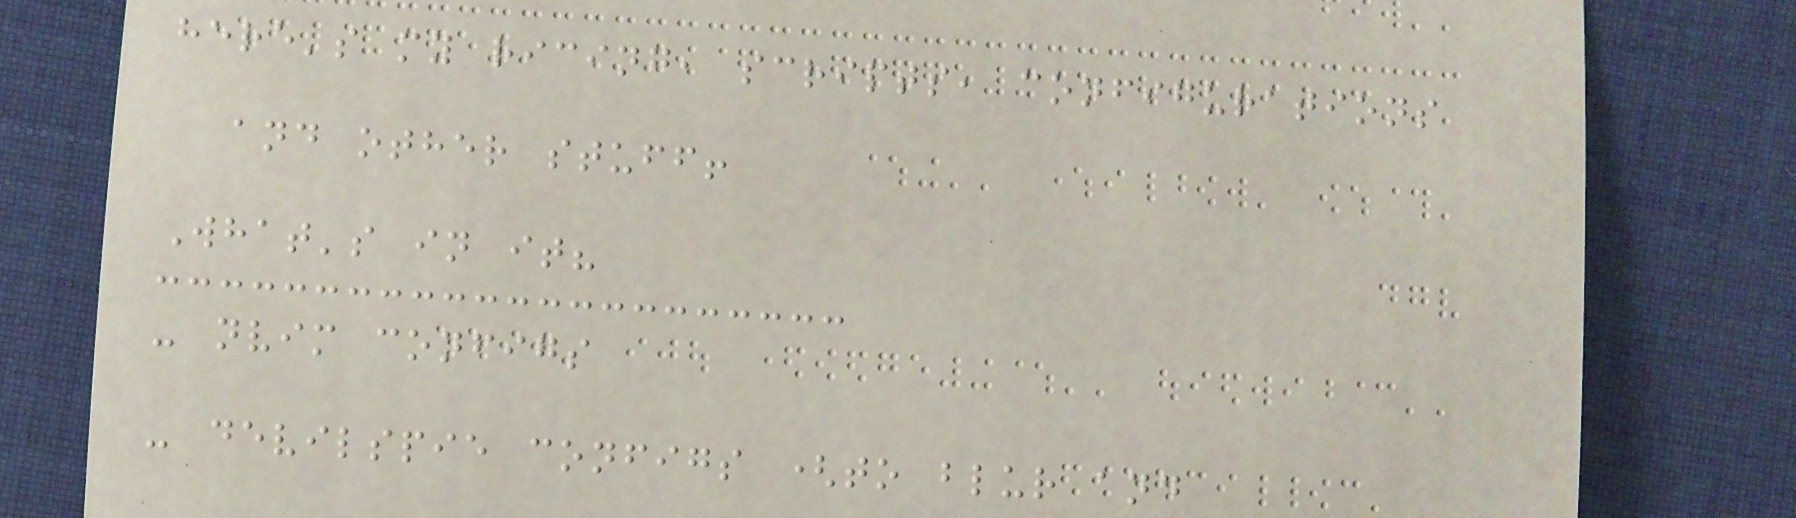here's my ricing, scripts, configurations
and other stuff!
What's in it?
- nvim configs
- devilspie configs (to blur and
